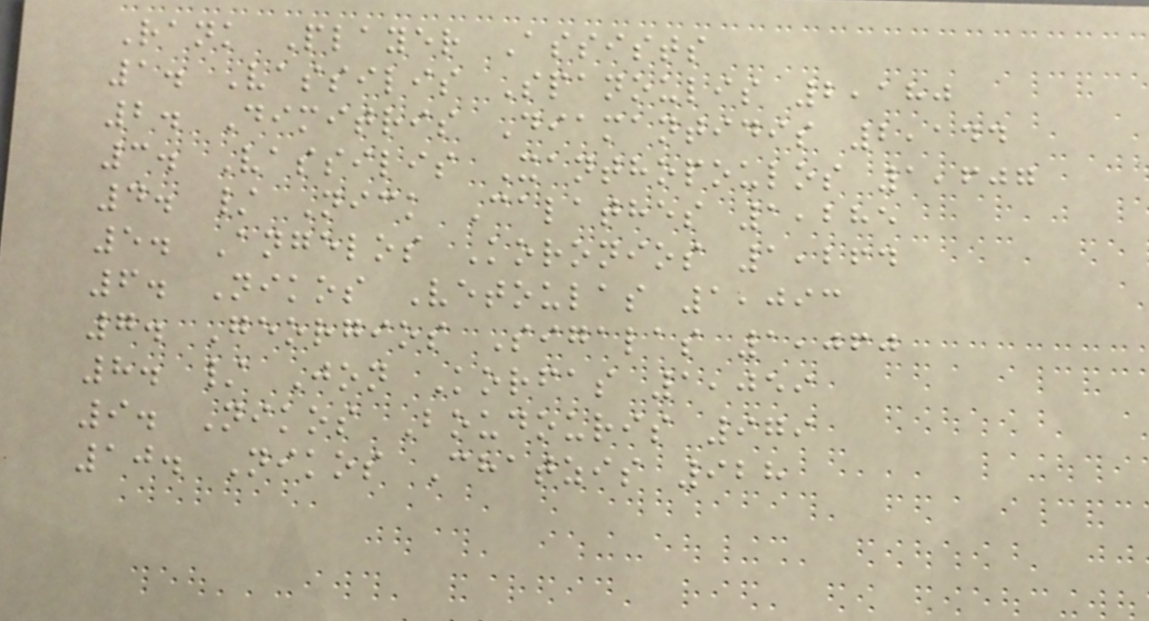Rank Player Assists
1. Vassilis Spanoulis 2,180
2. Dimitris Diamantidis 2,144
3. Vassilis Xanthopoulos 1,607
4. / Nick Calathes 1,285
5. Angelos Koronios 1,264
6. Nikos Vetoulas 1,093
7. Georgios Sigalas 1,060
8. / Jon Korfas 1,059
9. Nikos Boudouris 979
10. Nikos Chatzis 928
